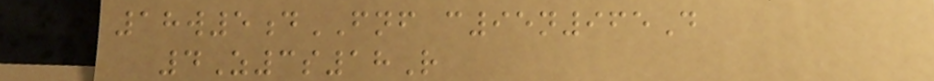18w5dFNF c95n965D
4Z3s18R
